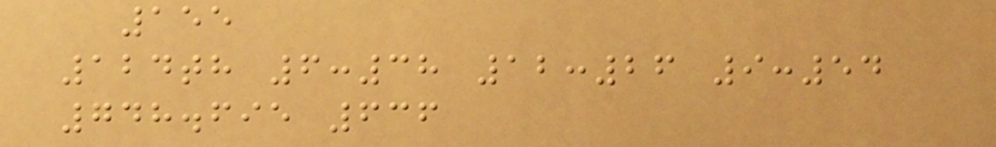155
124th 6:38 12:26 9:54
748.695 636
